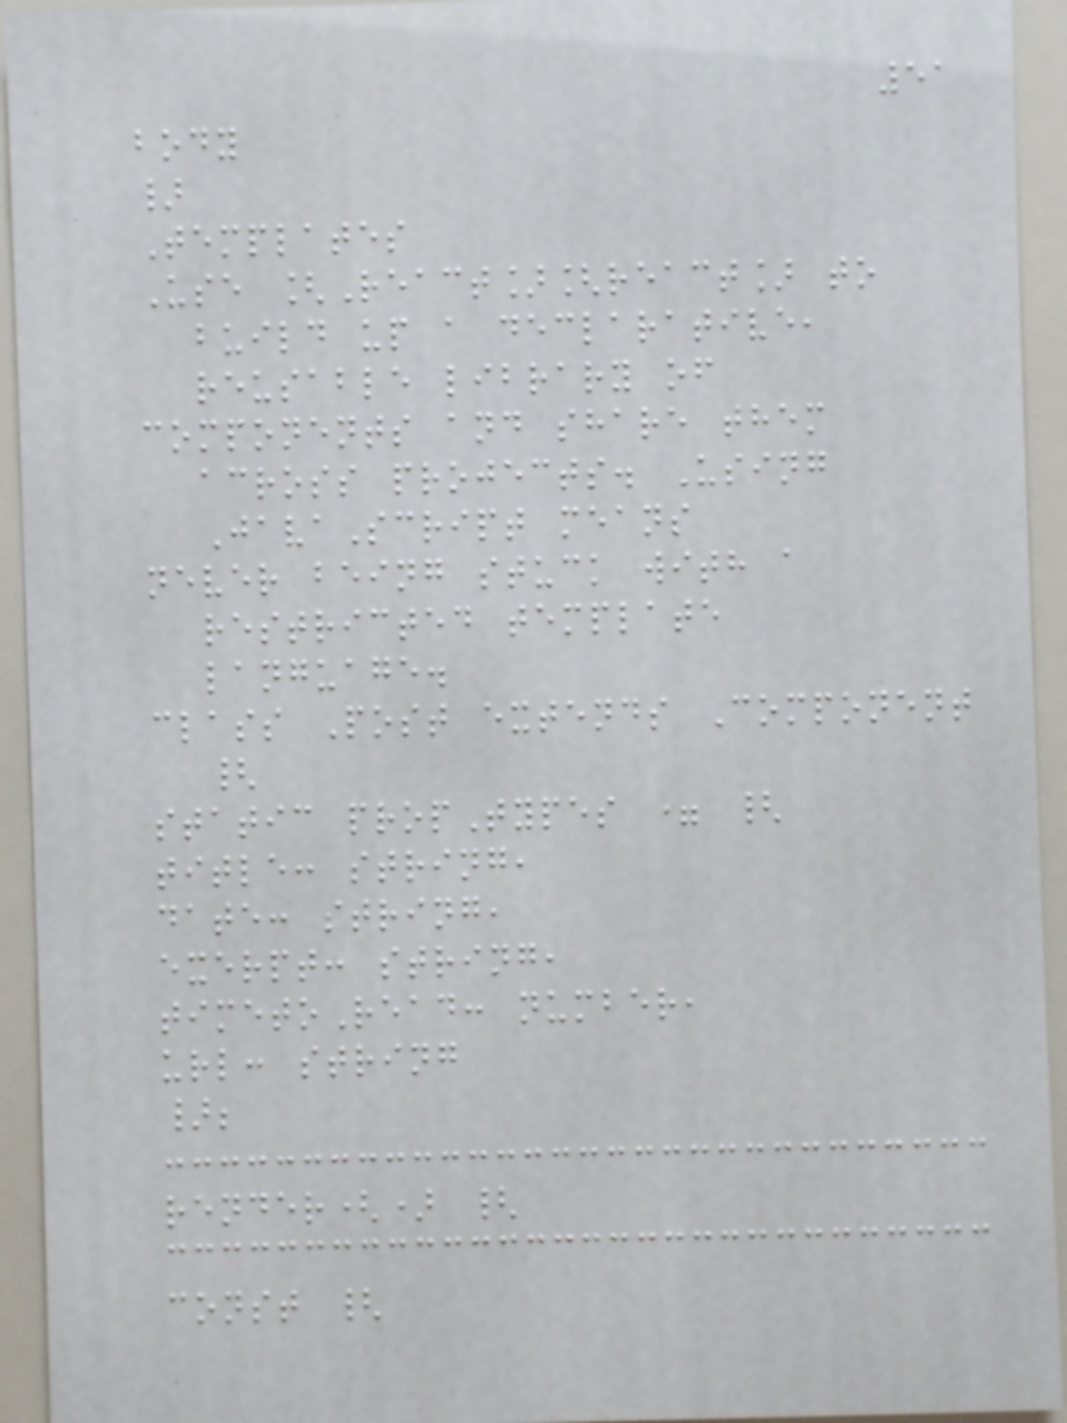51
body
}
Templates
Use [React][react] to
build up a declarative,
reusable library of
components and share them
across projects. Using
JavaScript means
never being stuck with a
restricted template
language.
class Post extends Component
{
static propTypes = {
title: string,
date: string,
exerpt: string,
timetoRead: number,
url: string
};
render() {
const {
